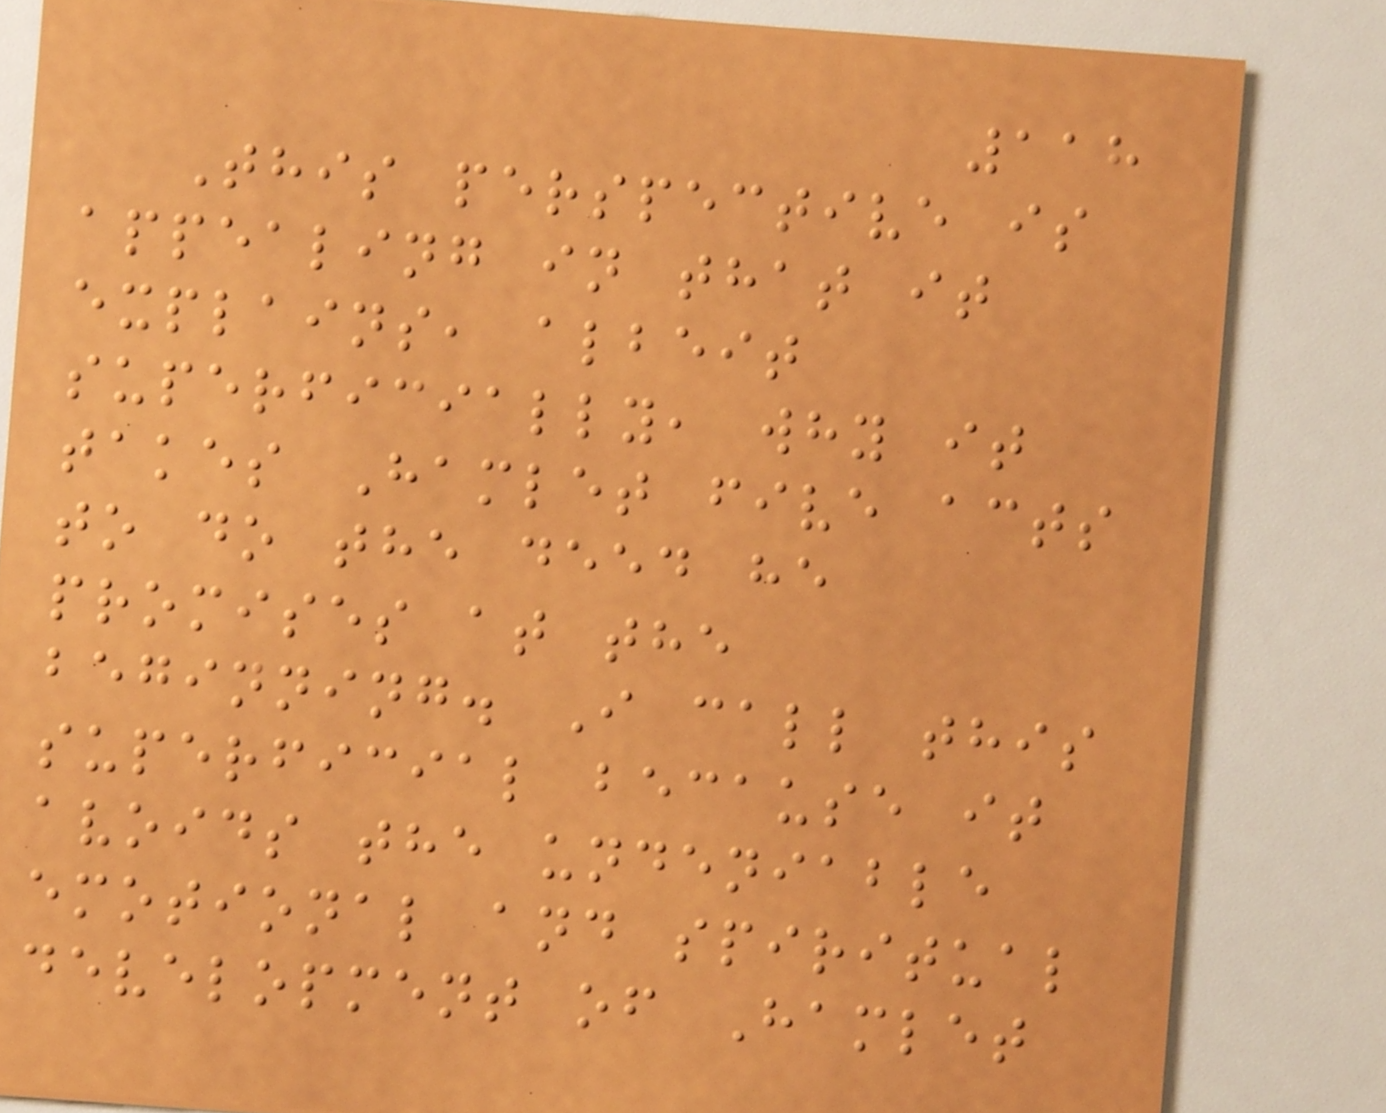118
This perspective is
appealing in that it
explains, albeit
superficially, why it
takes Hamlet five acts
to do the deed he
promises at the
beginning. I call this
superficial because it
avoids the undeniable
emotional and spiritual
development of Hamlet
